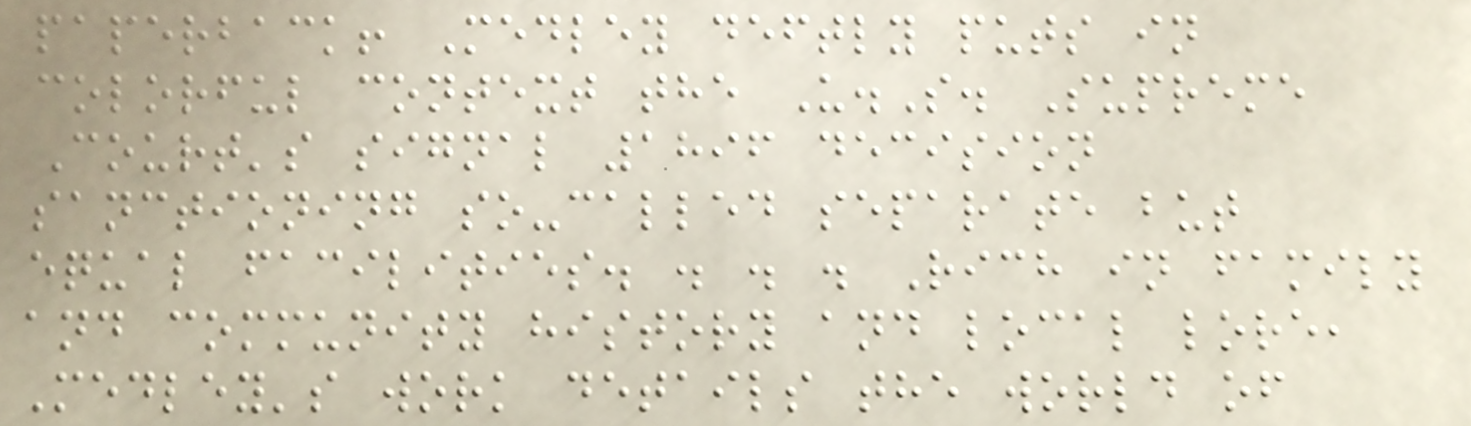paperback! Medley deftly puts in
colorful context the U.S. Supreme
Court's signal 1896 decision
sanctioning so-called separate but
equal facilities. . . . Rich in family
and community history and local lore,
Medley's work details the world of
